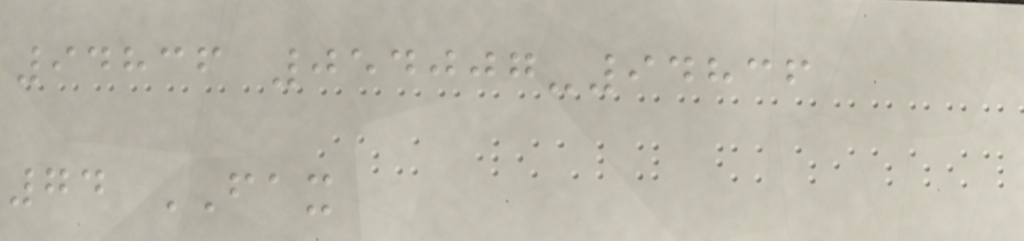94836 054007-94836
74 FAX
